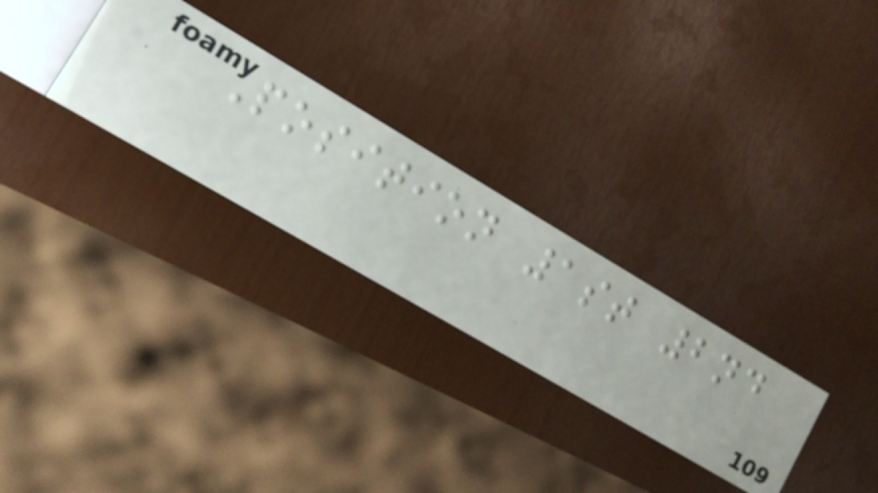Position 1st 2nd
